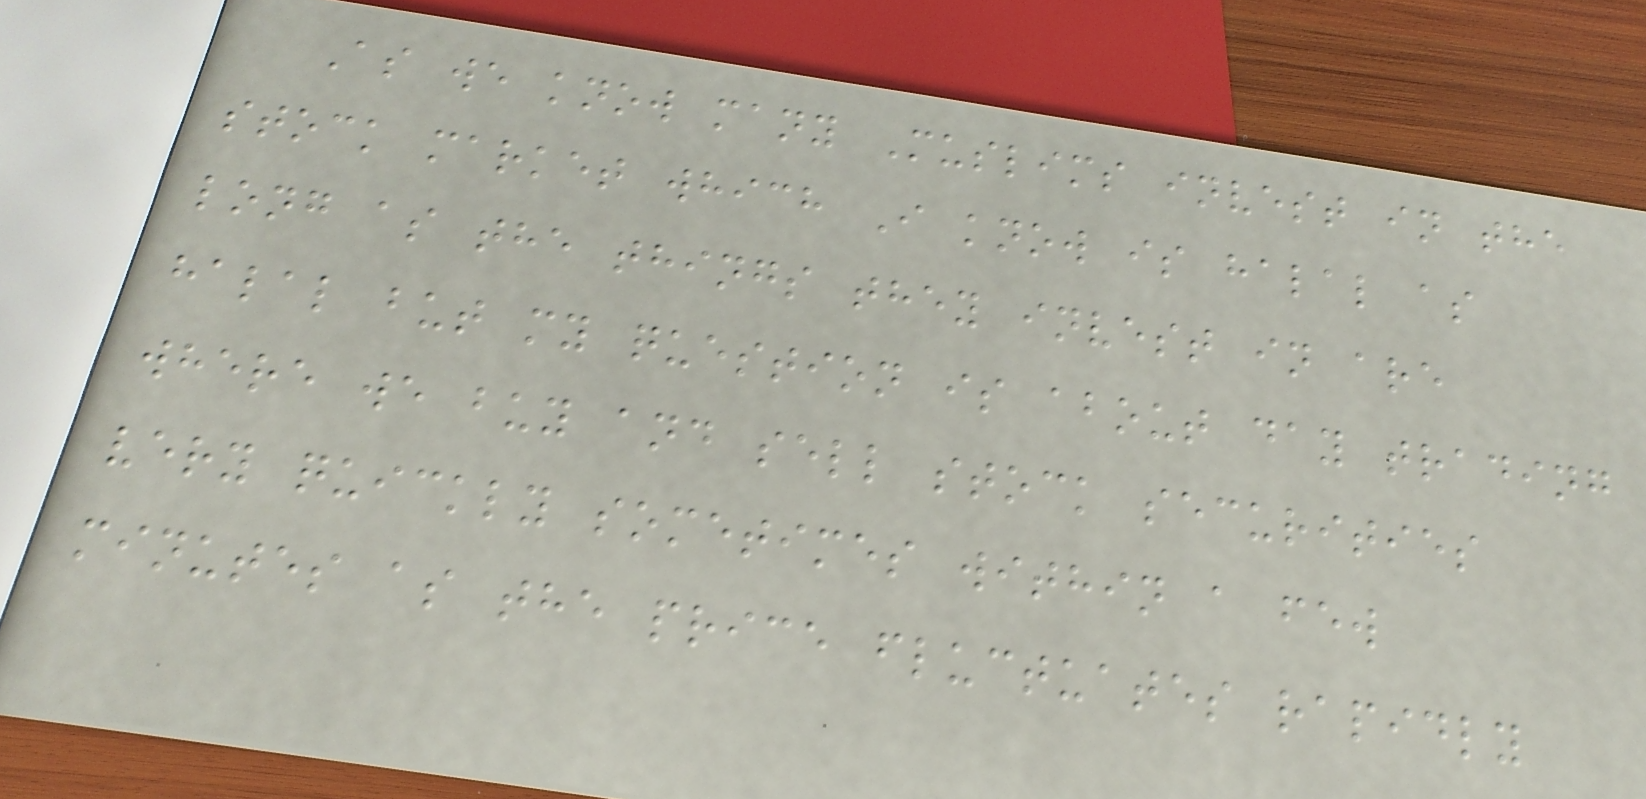As we know many Muslims invest in the
stock market which I know is halal as
long as the things they invest in are
halal but my question is about day trading
where we buy and sell stock securities
very quickly sometimes within a few
minutes as the price fluctuates rapidly
